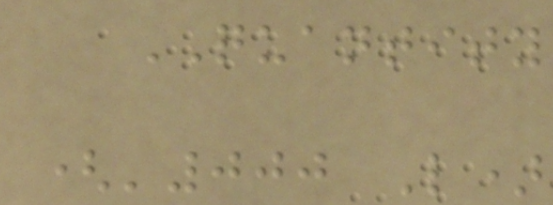QUANTITY
('000 L)
